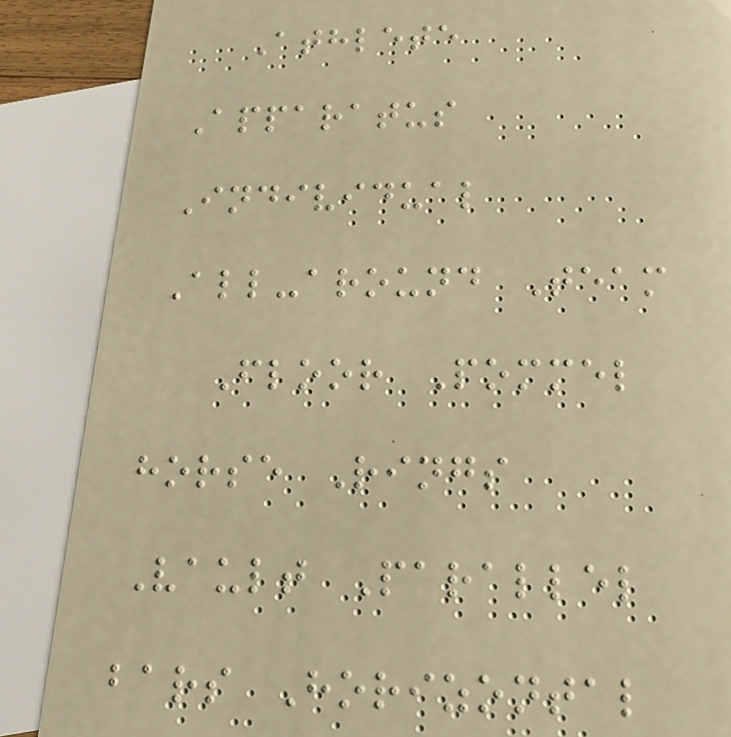Athlete
Apparatus
Individual
All-around Team
Floor Pommel
horse Rings
Vault Parallel
bars Horizontal
